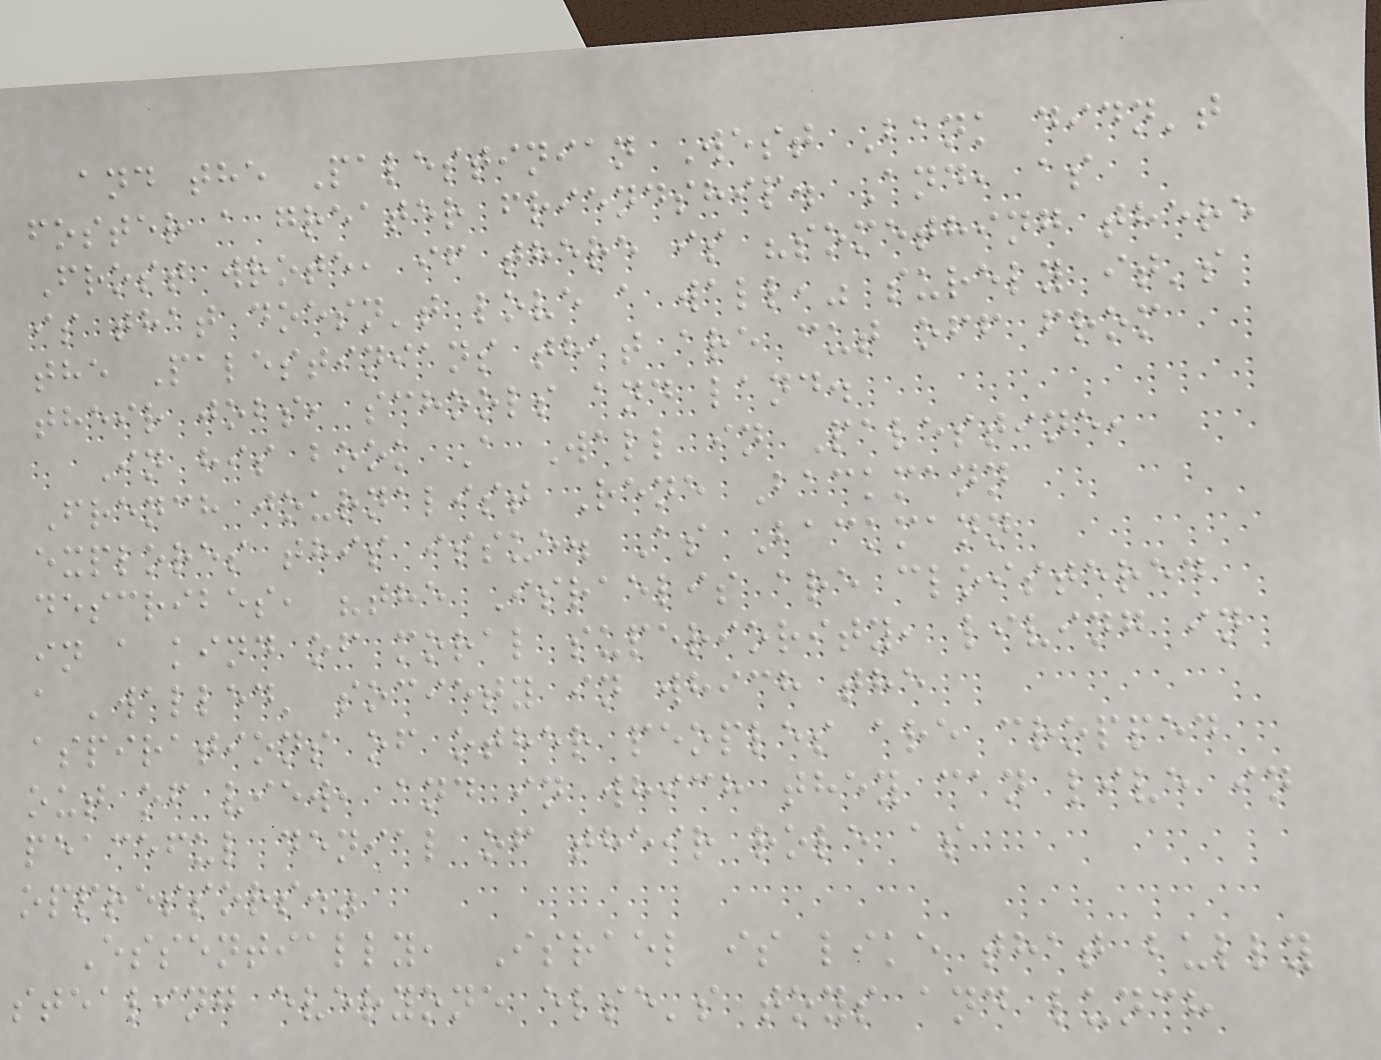and the Palestinian West Bank didn't
foster a greater friendship. And, as
Frost wrote, if there is "something there
is that doesn't love a wall," surely it's
the Palestinians that are cut off from
their jobs, schools and land.
In his book A Wall in Palestine,
French journalist Rene Backmann
explores this issue. As Backmann
describes, "the Israelis are cloistered
in a kind of moral superiority, living in
a 'walled' society in which the
aspirations of other peoples are cropped
out of view, and in which they can live in
peaceful denial of their role as
oppressors."
Essentially, Israel is like that bully
stealing everyone else's toys and lunch
